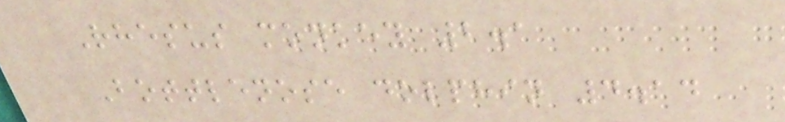Rhesus monkey 2.1
Bottlenose dolphin 4.14
